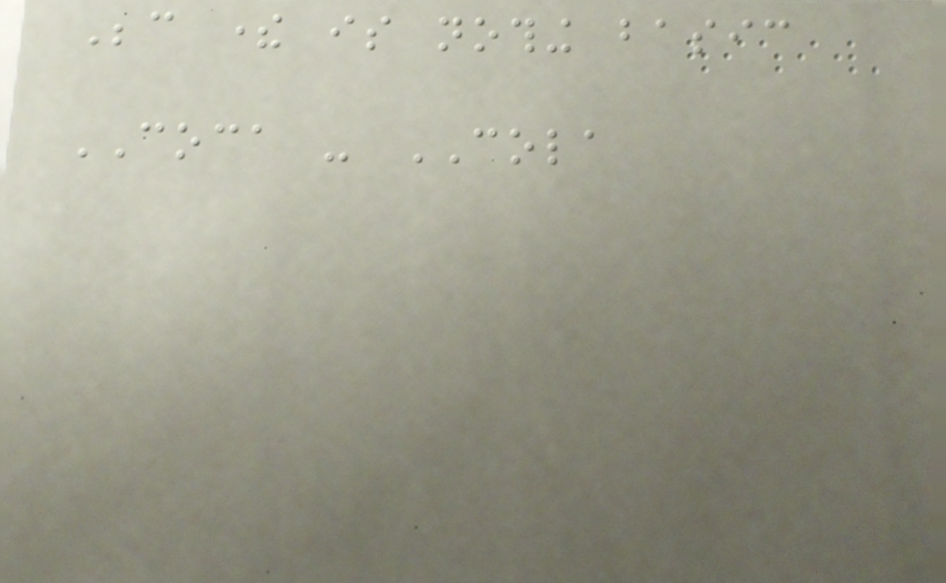Because there is nothing basic
COCA - COLA
